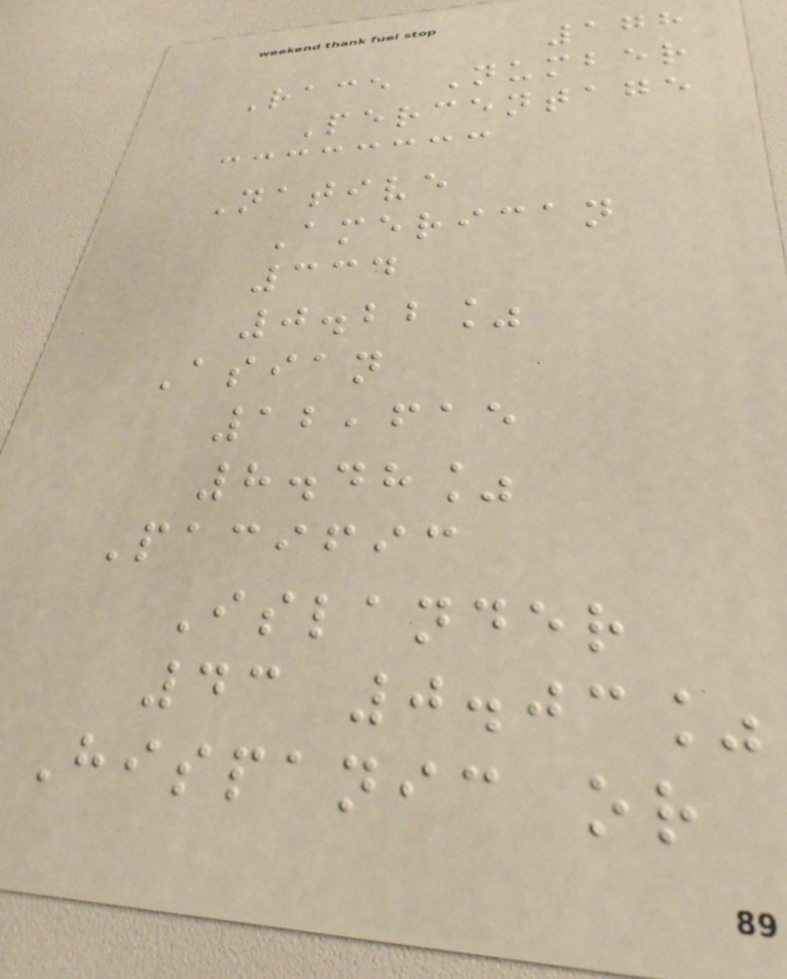178
Race Number
Percentage
Native
American
334
0.22%
Asian
12,615
8.48%
Pacific
Islander
43 0.03%
Hispanic or
